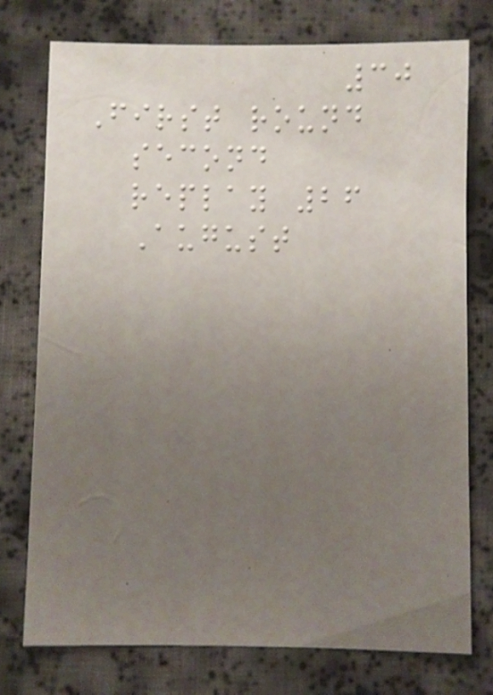30
First round
second
replay 26
August
